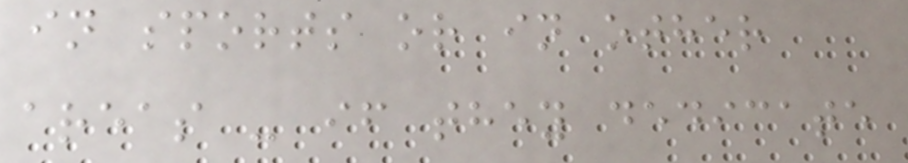in sports or in other
areas - if they dedicate
